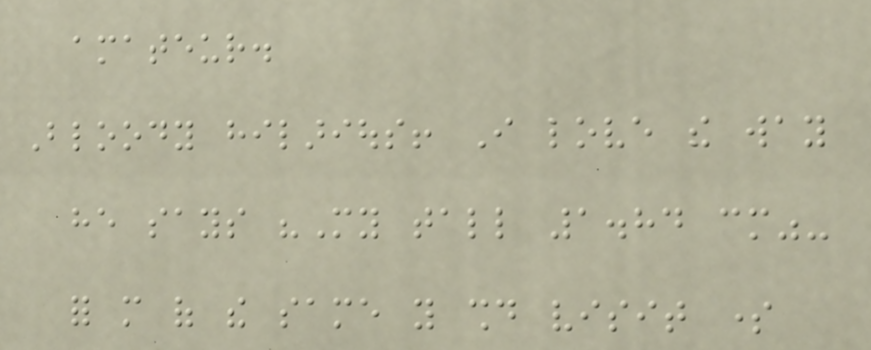amateur.
Bloody hilarious! I love the way
he says "My tall 1.84 cm"-
for more of the same you should visit some
